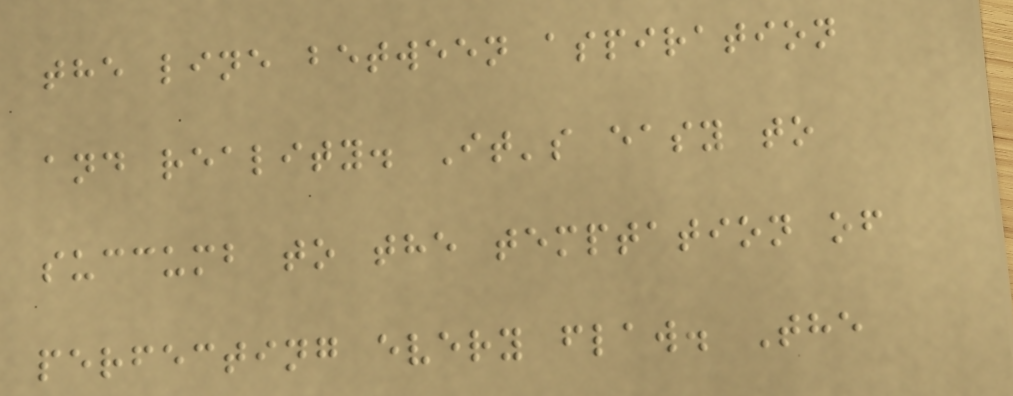the line between aspiration
and reality. It's easy to
succumb to the temptation of
perfecting every flaw. The
